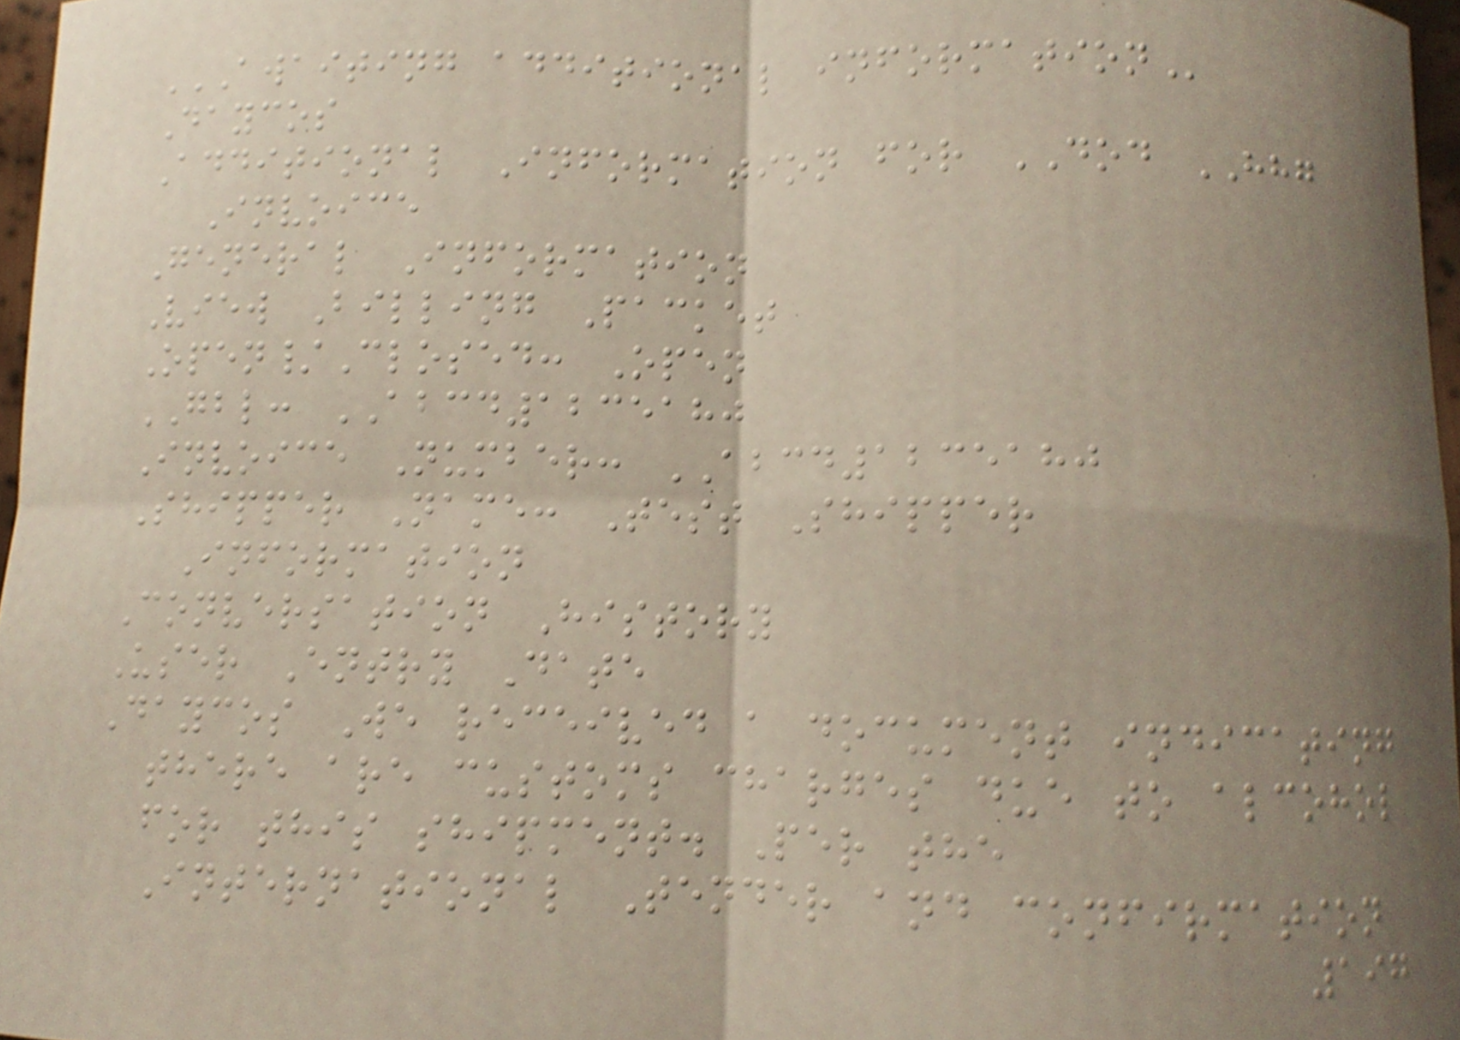AWAITING ADDITIONAL INFORMATION
Daycos
Additional Information for DOD HHG
Invoice
General Information
View Billing Packet
Open/Closed: Open
GBL: ABCD1235180
Invoice Number: ABCD1235180
Shipper Name: Test Shipper
Information
Conversation History
User Entry Date
Daycos We received a document indicating
there are customs charges due to alcohol
for this shipment. Per the
International Tender and confirmation
197
